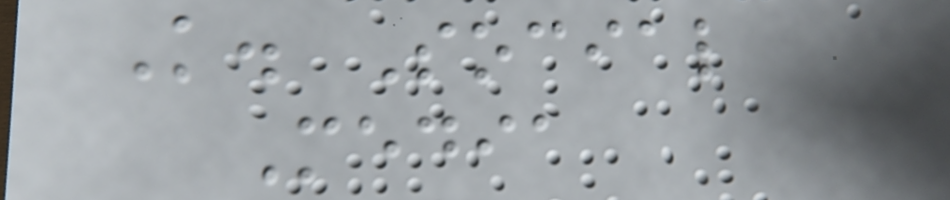K. Social
Media
